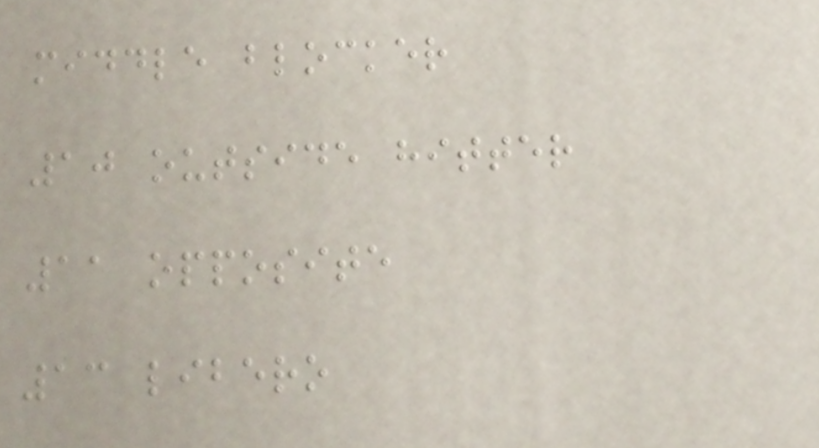middle blocker
10 outside hitter
11 opposite
13 libero
